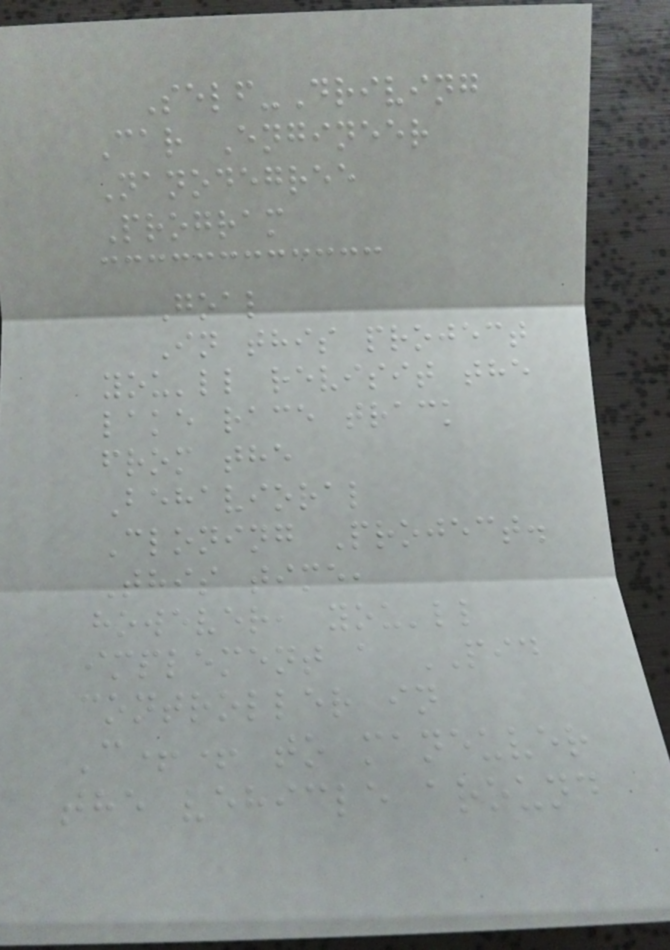Self-Driving
Car Engineer
Nanodegree
Program
Goal
In this project
you'll revisit the
lake race track
from the
Behavioral
Cloning Project.
This time,
however, you'll
implement a PID
controller in
C++ to maneuver
the vehicle around
